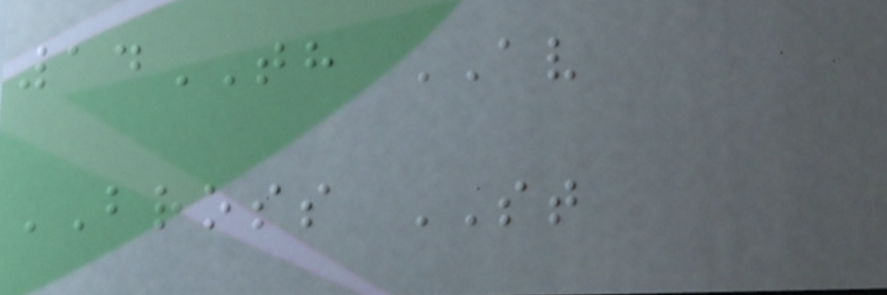14TH AV
BROSS ST
